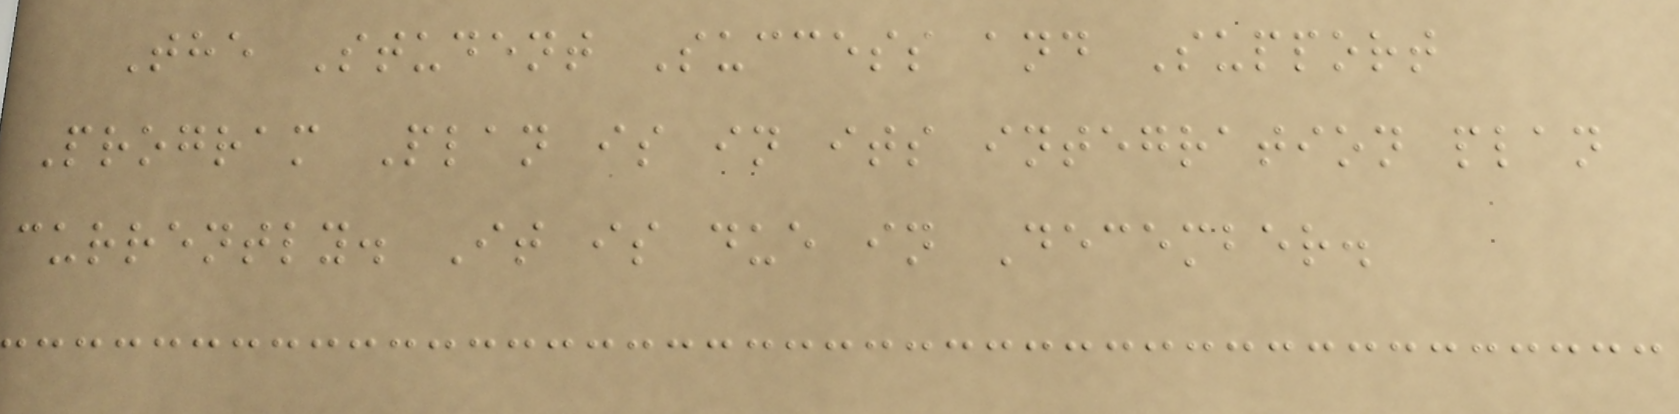The Student Success and Support
Program Plan is in its integration plan
currently. It is due in December.
